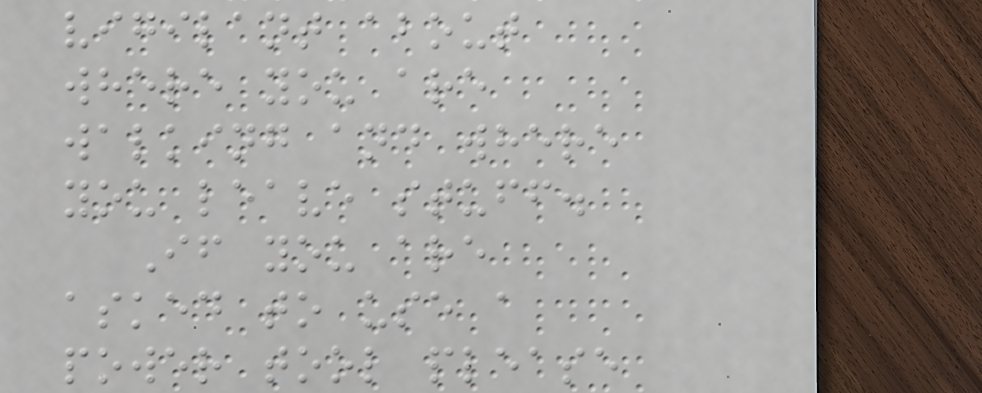vigilant about
where you are
walking and where
you leave stuff.
If you are
asked to use a
power tool please
